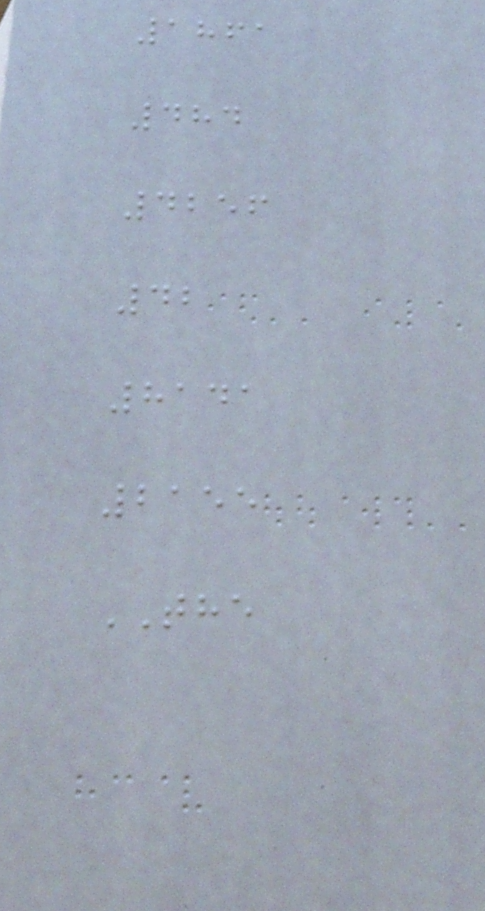1861
484
4256
42
8141
2155
THE
